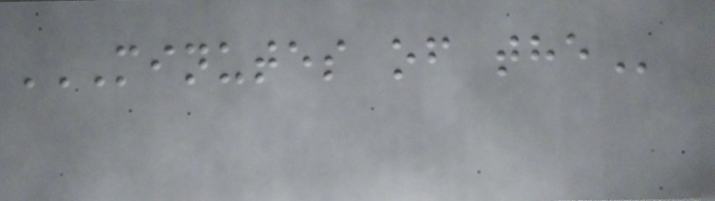MINUTES OF THE
